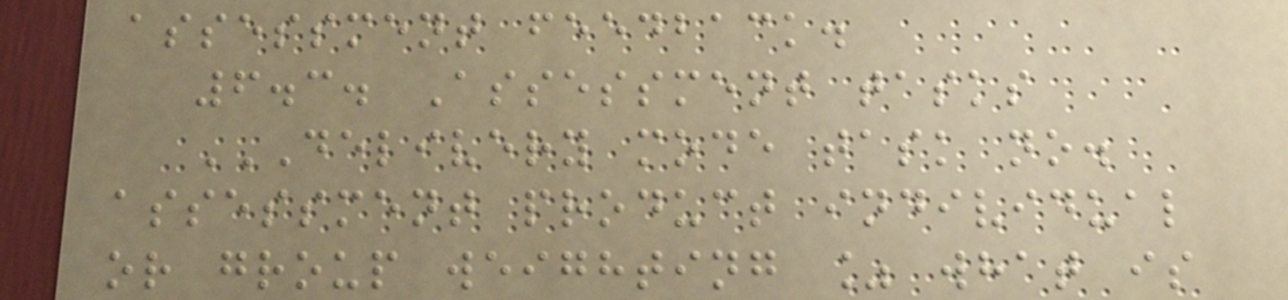assessment feedback.
6.3. Assessment tasks
DELIVERY MODE TASK NO.
ASSESSMENT PRODUCT INDIVIDUAL
OR GROUP WEIGHTING % WHAT IS
